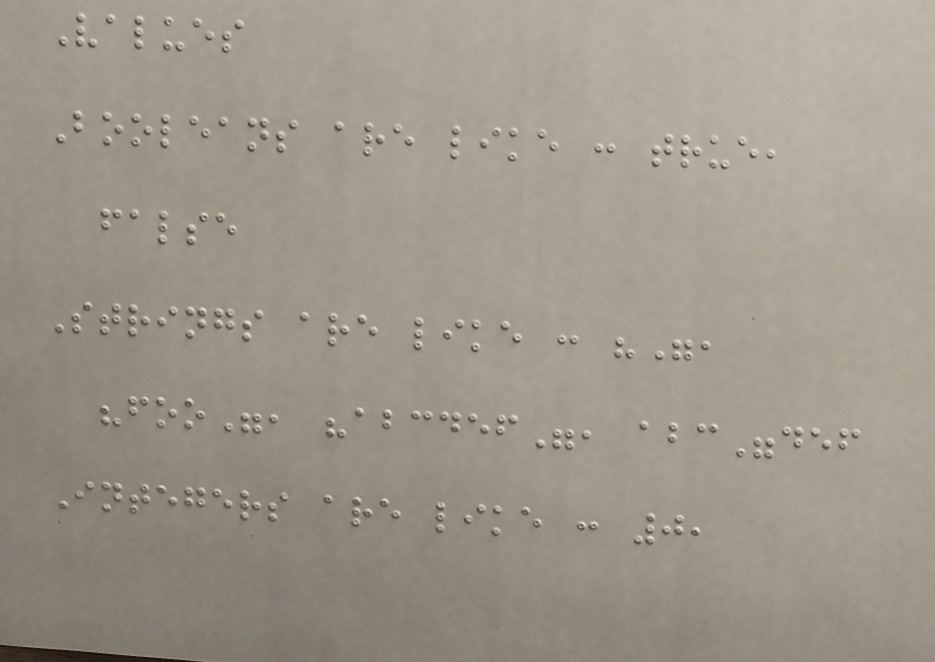Values
Booleans are like : true,
false
Strings are like : "",
"foo", "abcdef", abc"def
Integers are like : 0,
